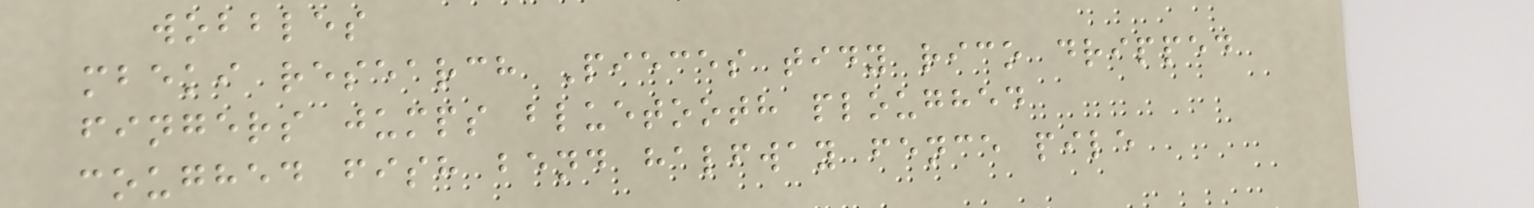wobbles
mbeki research Pieces tidy rico dripped
fingers jumps bluetooth ploughed
coughed fish bend halfway fence pile
